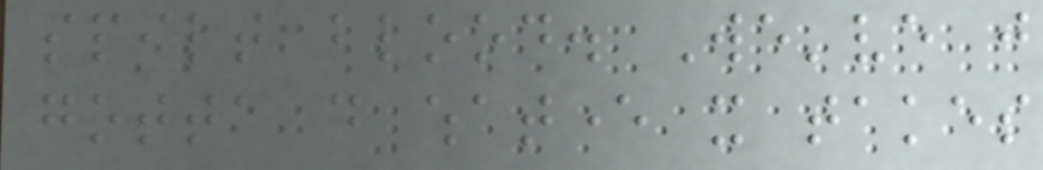spilt blood. We've just
gotta do whatever it takes
